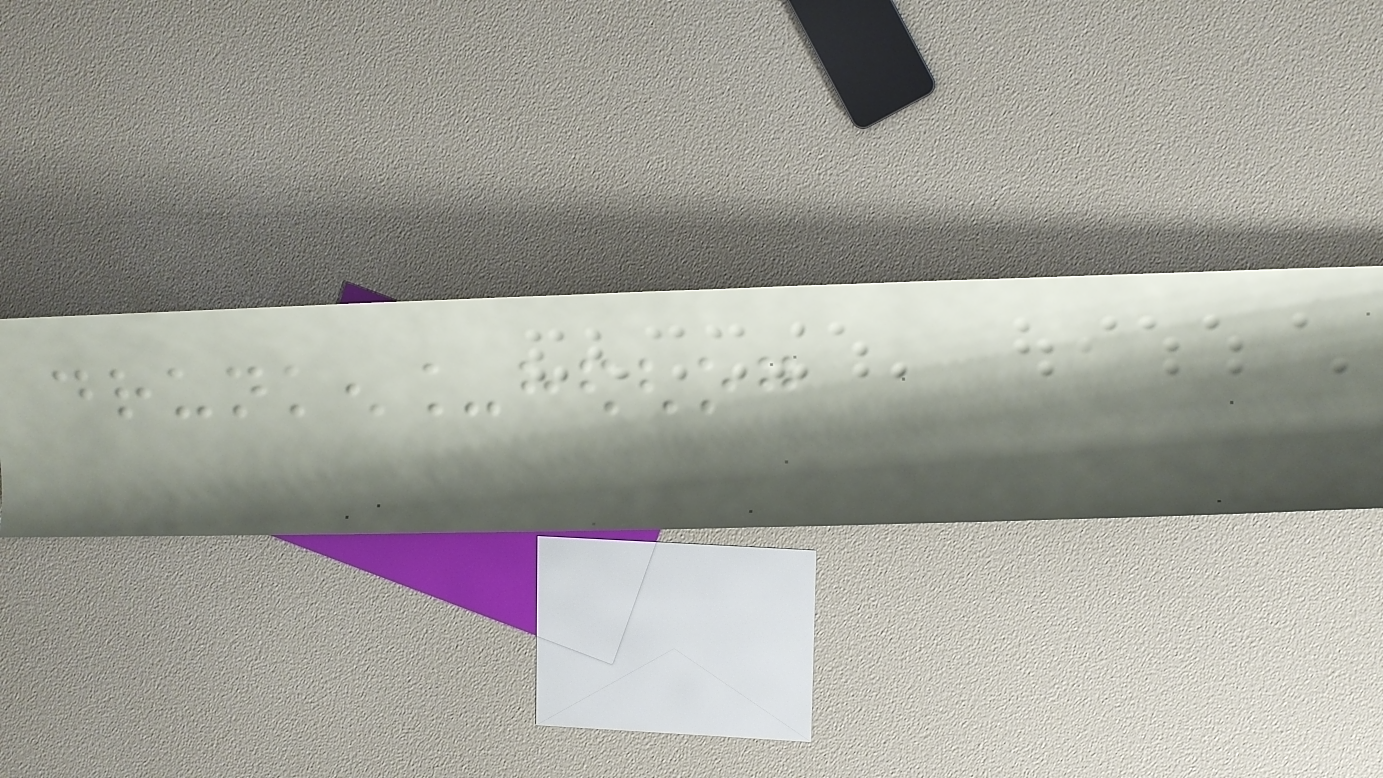drunken_hedghog
